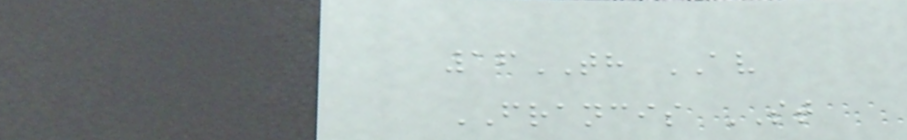16TH AV
FRANCIS ST
